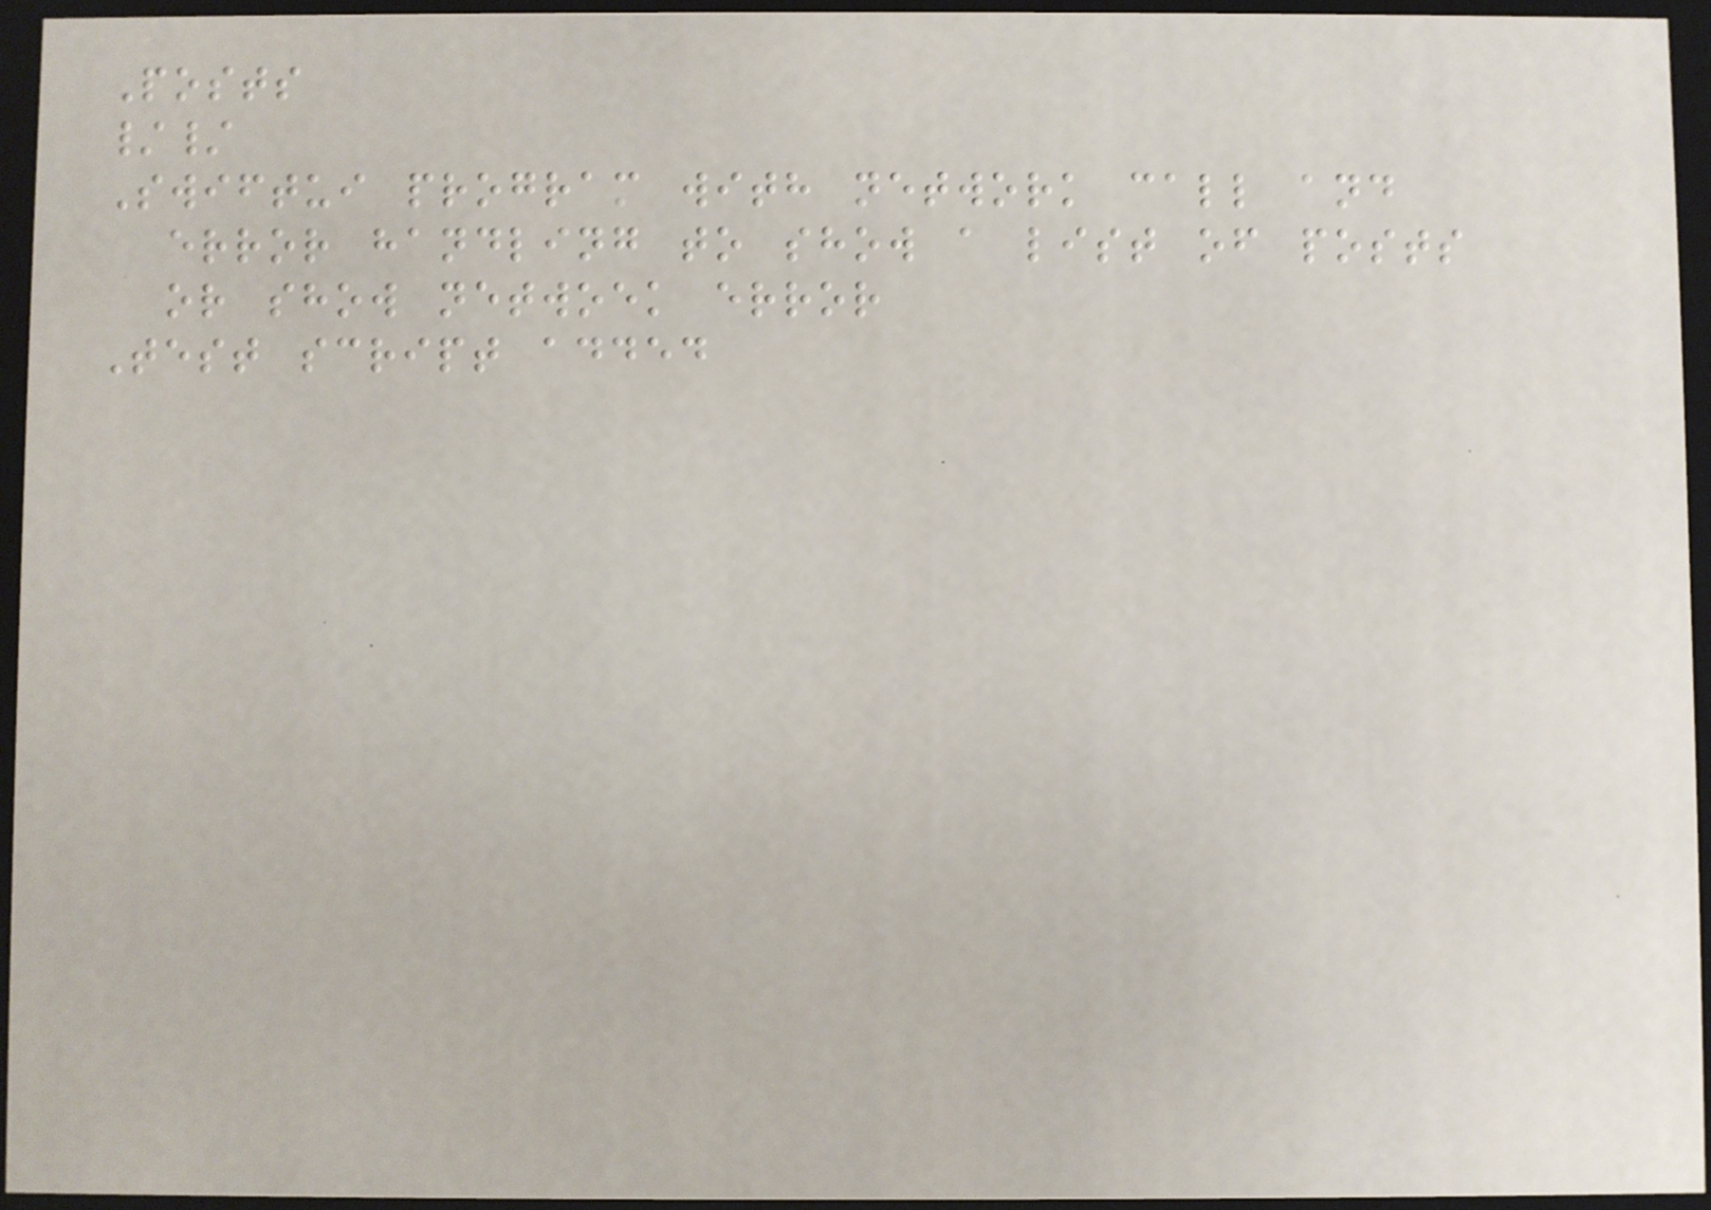Posts
//
Swiftui program with network call and
error handling to show a list of posts
or show netwoek error
Test script added
